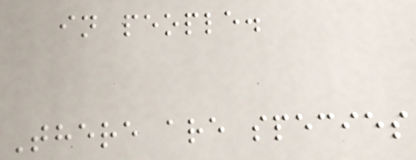in people.
There are species
